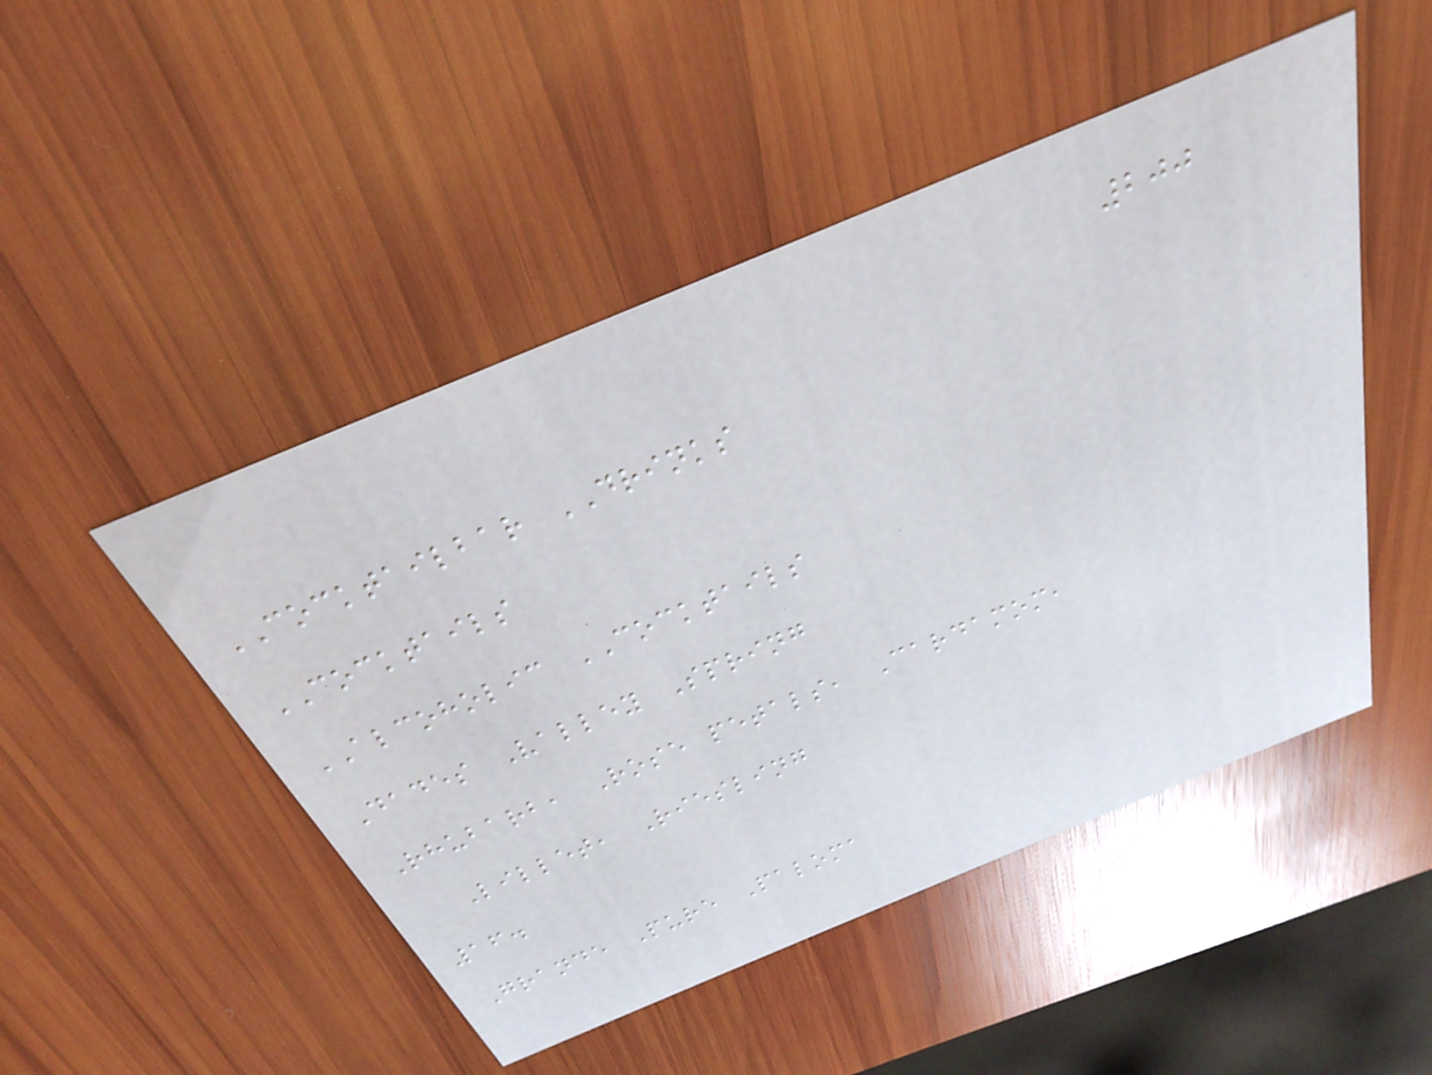200
COCKTAILBAR DRINKS
COCKTAILS
ALCOHOLIC COCKTAILS
Dades Valley Spring
Rhubarb, Rose petals, Cardamom,
Lillet, Riesling
16.
Grande Pure Paloma
